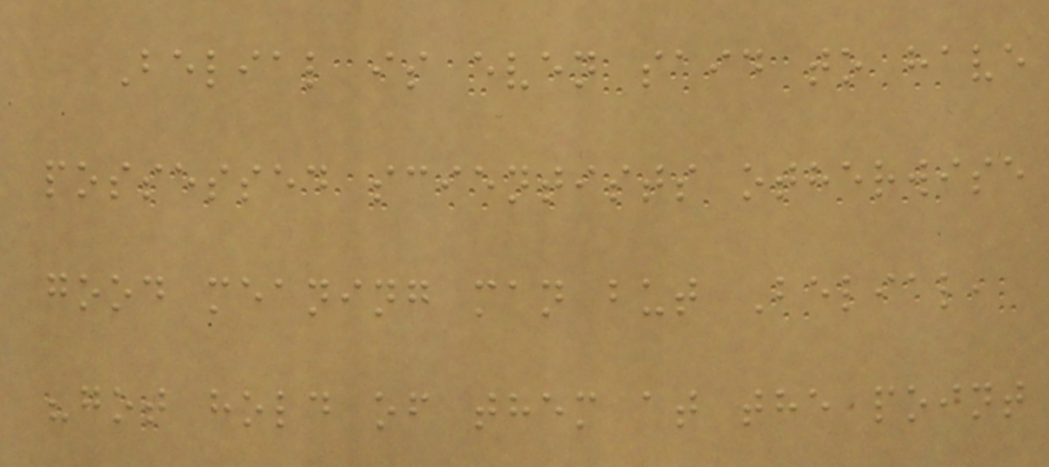Belial is even said to have
possessed scientists otherwise
good meaning man but Belial,
"got hold of them at the point
